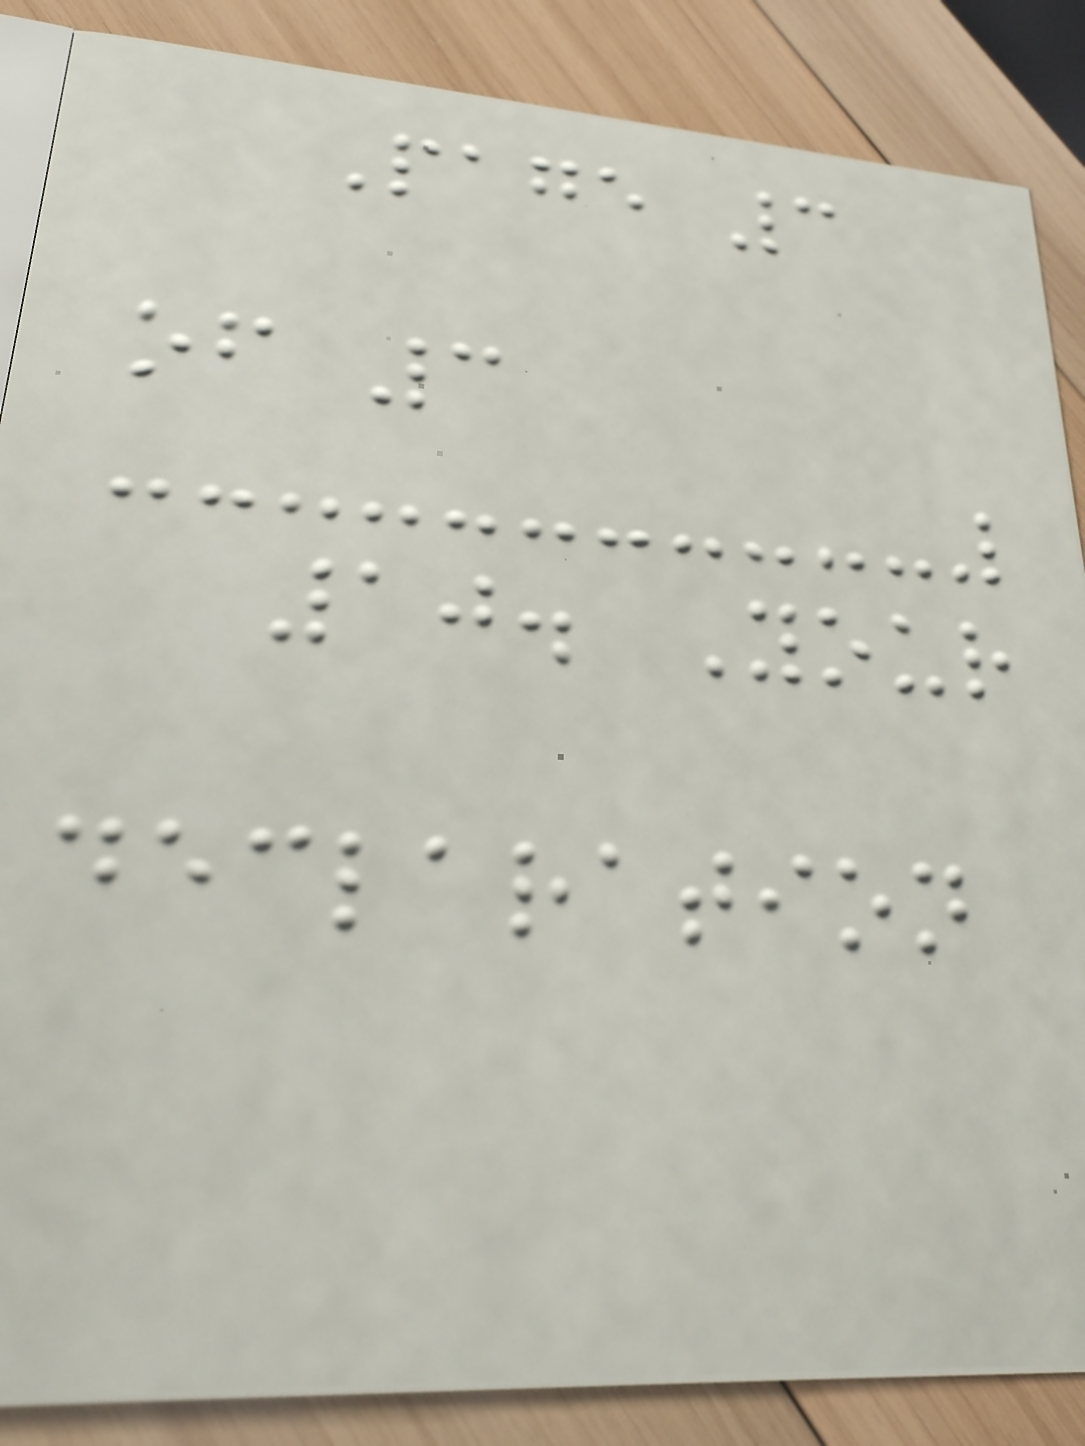Page 3
of 3
10. Your
declaration
